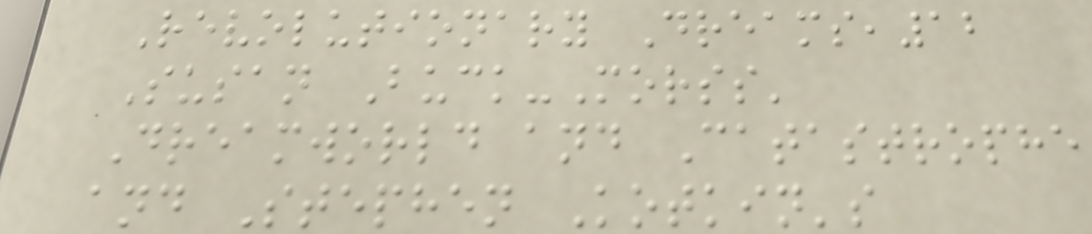Revolutionary Dreams,12
Susan Buck-Morss'
Dreamworld and Catastrophe
and Stephen Kotkin's
